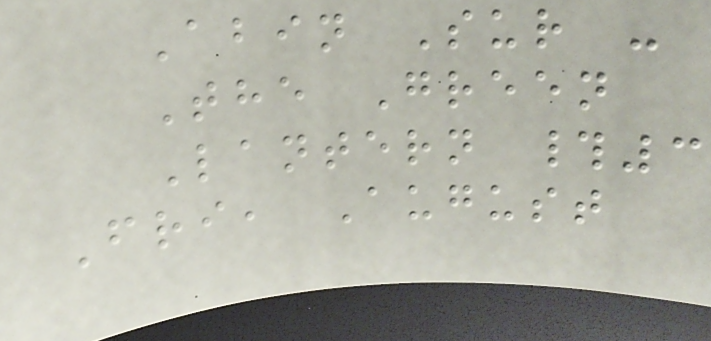Abin Sur -
The Green
Lantern #3
Fri, August
